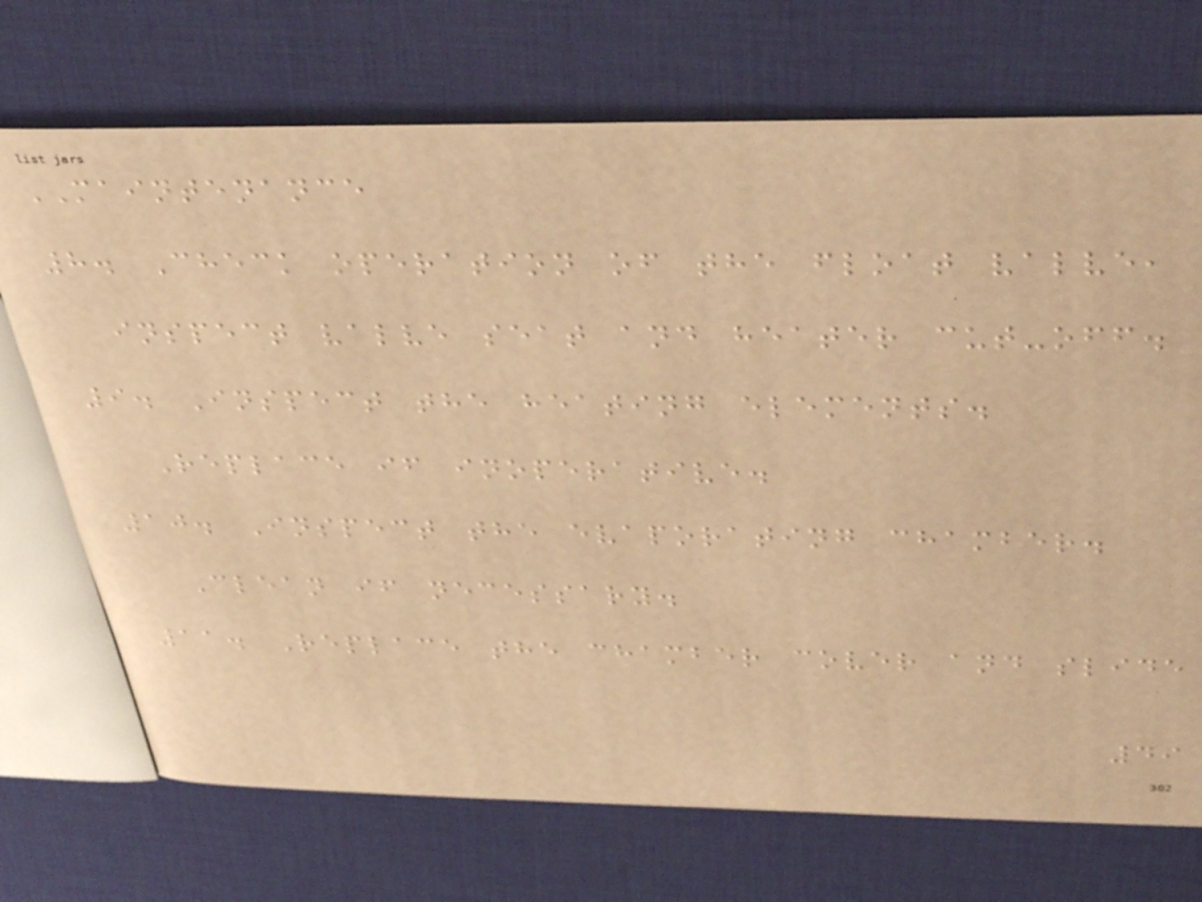MAINTENANCE
8. Check operation of the float valve,
inspect valve seat and heater cut-off.
9. Inspect the heating elements.
Replace if inoperative.
10. Inspect the evaporating chamber.
Clean if necessary.
11. Replace the chamber cover and slide
49
